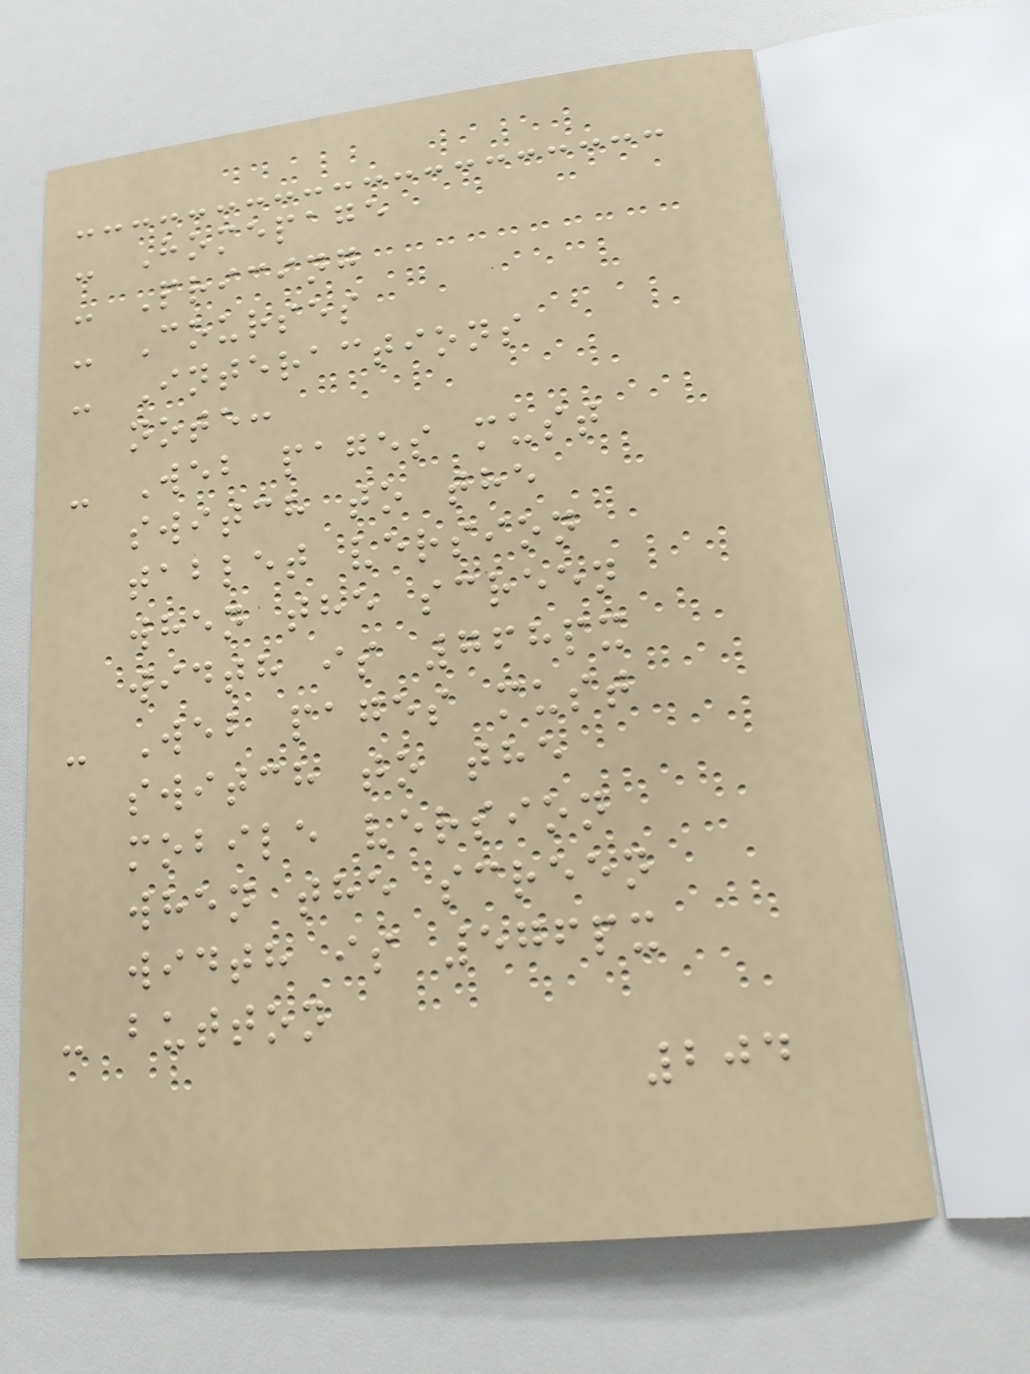- Homepage
- Pricing
- Courses
- Interactions
note:
- Web pages must
switch to the
tablet version
when the screen
width is 768px
- Web pages must
switch to the
mobile version
when the screen
width is 576px
- button
204
